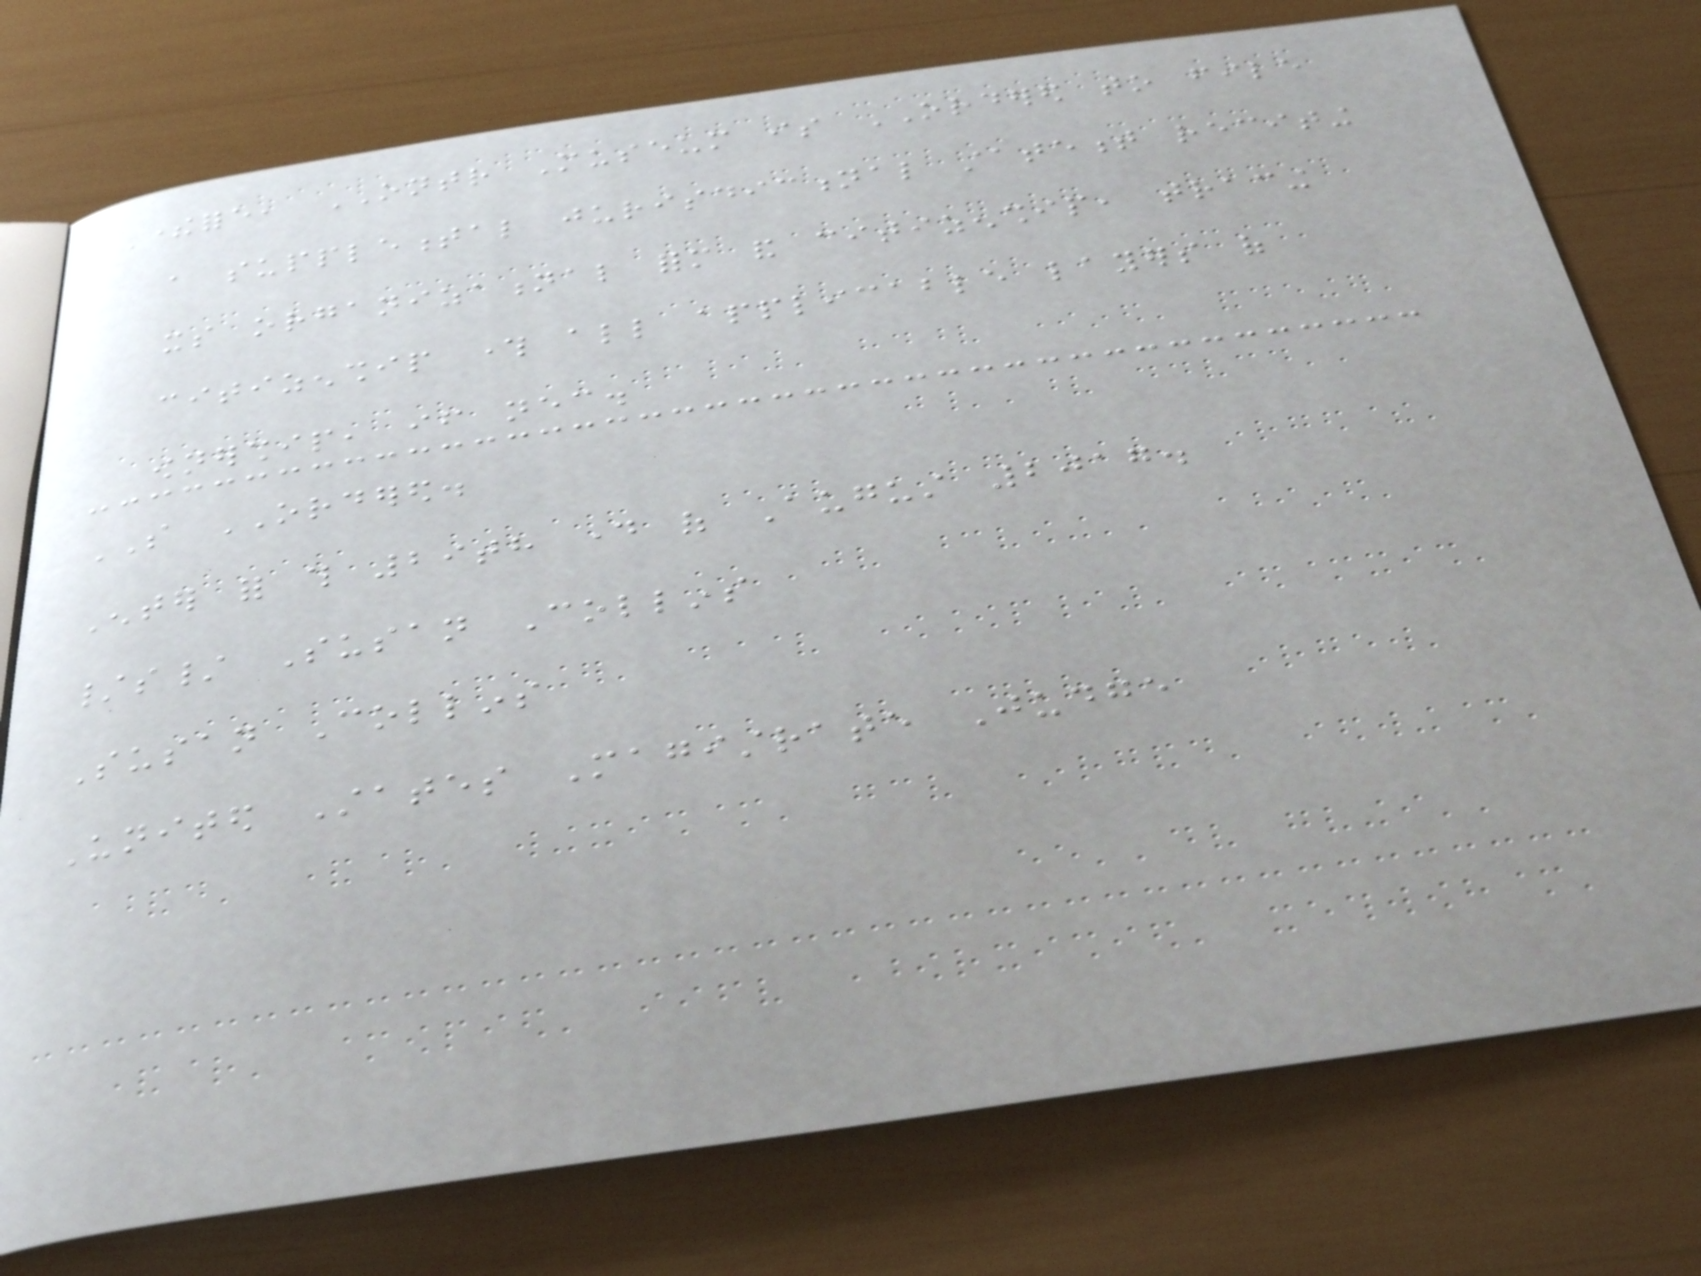Therefore, ONTR Museum is ORDERED to file
a supplemental jurisdictional statement reciting
its organizational form and citizenship, tracing
citizenship through all applicable layers of
ownership, if necessary.
SO ORDERED.
Enter for this 29th day of August 2017.
/s/ Susan Collins
Susan Collins
United States Magistrate Judge
